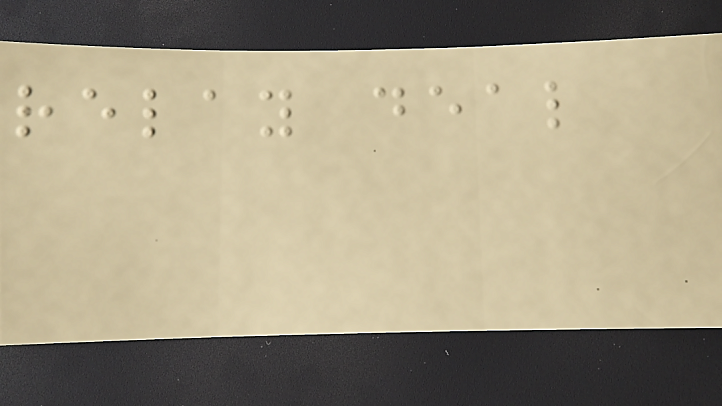relay deal
